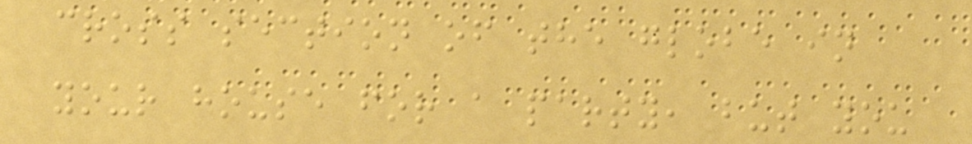cross section of the globe in
your house for a party, but you
